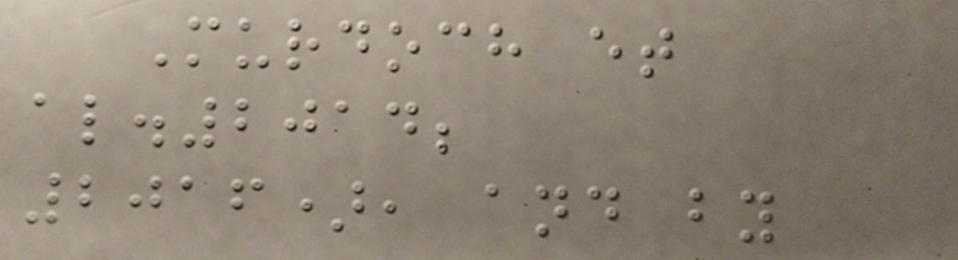Murdoch et
al.2014;
2016), and by
